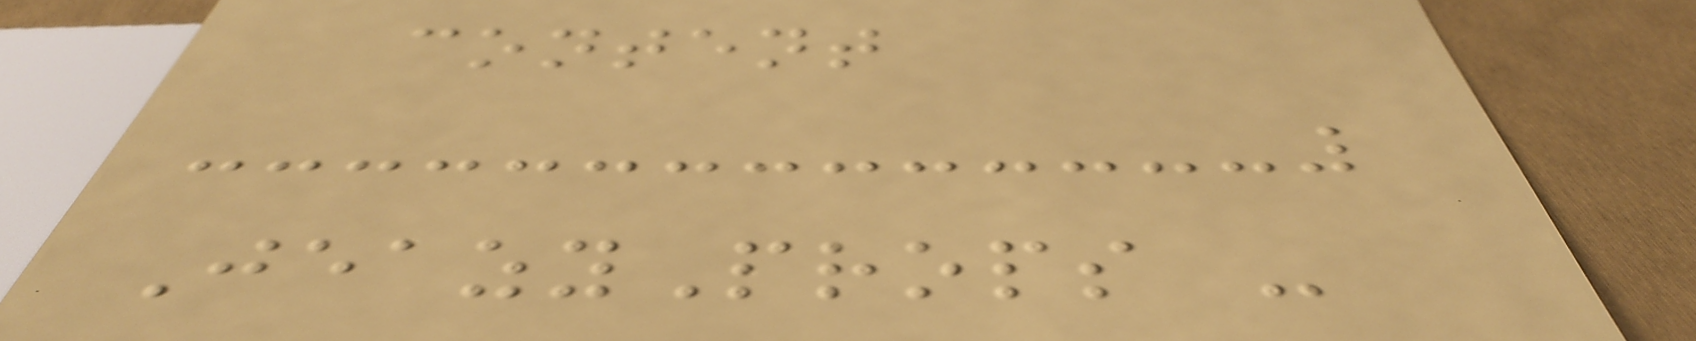content
JeazyProps -
